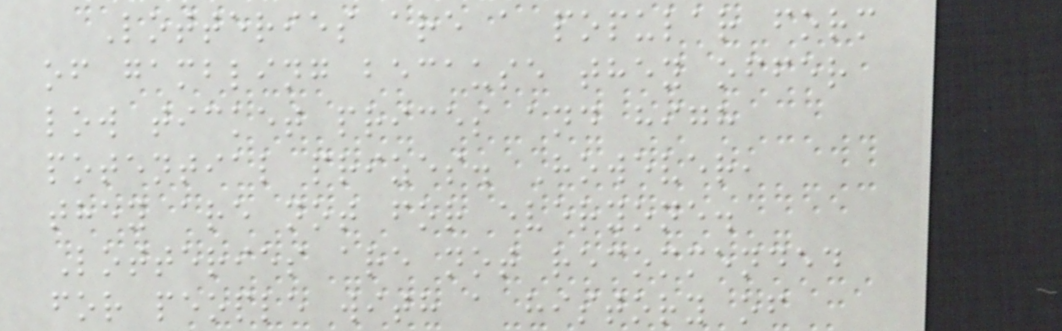Lotteries are a popular form
of gambling because they offer
low ticket prices and high
potential prizes. However,
they are not for everyone.
Lotteries are not recommended
for people with a history of
